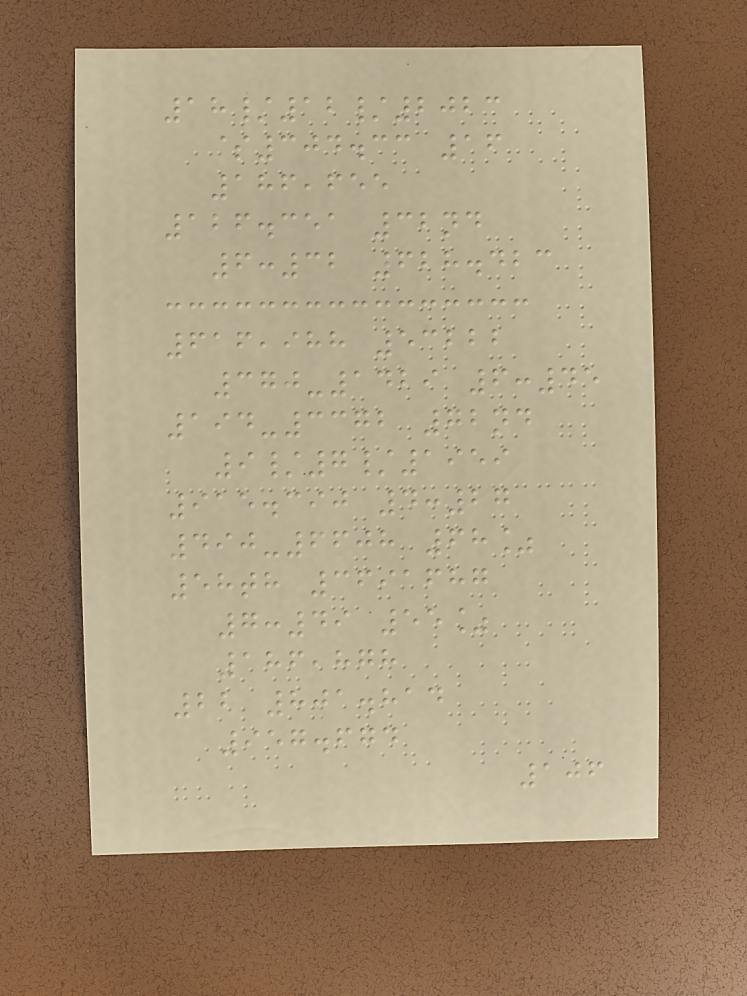18/12/2023
$304.33 16
186,655
126.351 32nd
6:32 628.423
616,988 53222
370-1429 6:45
194-3372 72nd
9/7/1959
915.390 4:27
490-6608 68%
58th 3691687
7:49 55%
186,878
22 801.814
957.674
106
